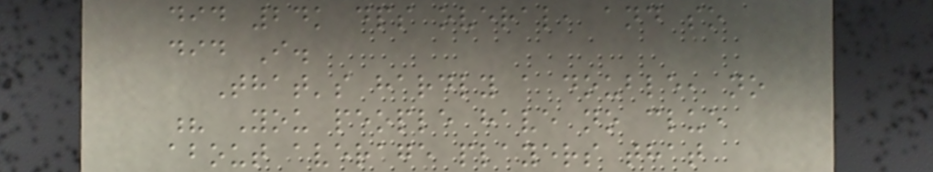did 24k dps overal, and so
did I.
That's hardly a double, no
? You people have no clue
about average players that
